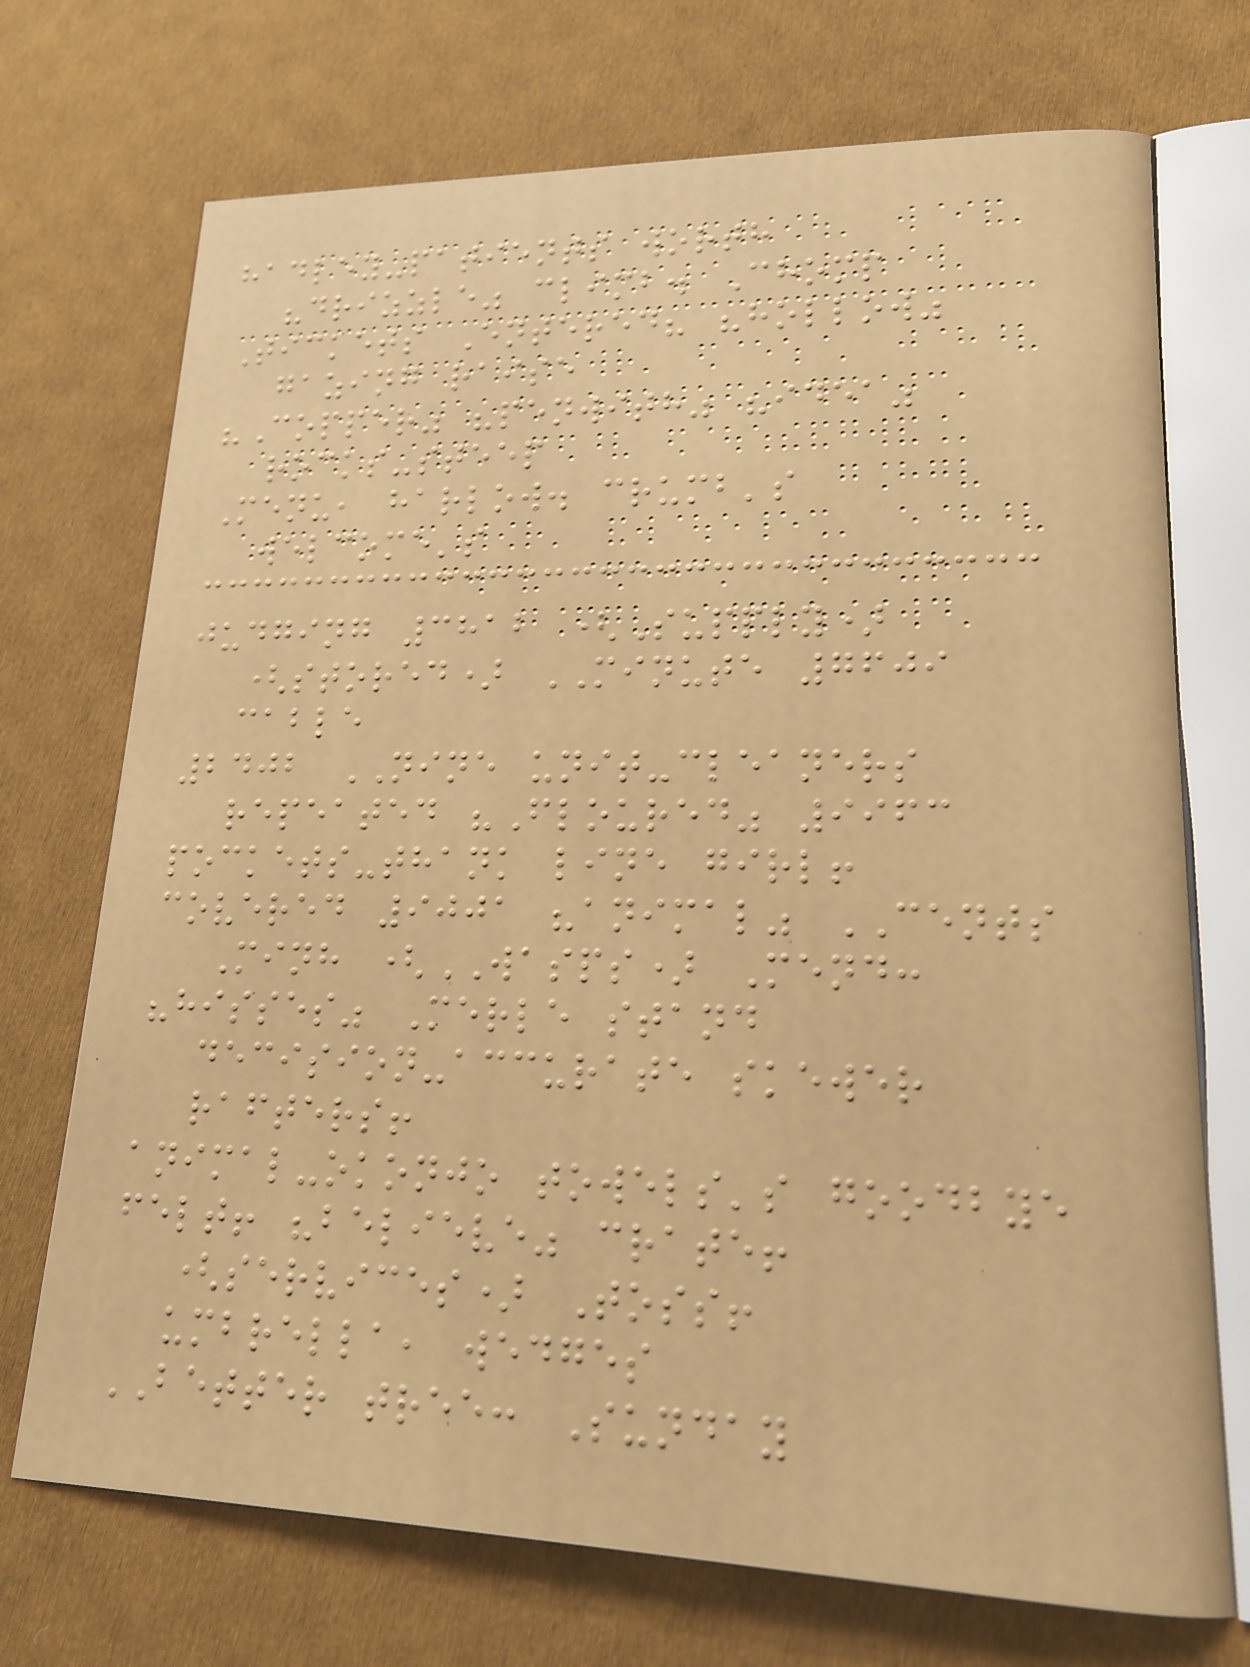hadley-patients worth
"drizzle" climb. Chomp
Tickets Entered? "hollow"
gazing raise
"Copper" "penwith" "idea"
rocks-steep
Menu, harlow. crumb's
welcome's
judging 3812 (Supply)
(stored) MINUTE 7609
cable
2402 NINE unit-cleaners
repeated "Floured" 9963
pockets-thank line girl!
covered 9001 "animal" CENTS
Minh (WASPS) Mend:
"hisses" Merle stand
decision-accurate skewer
rafters!
animal-okonjo towels's goodbye
felt! "believe" crate!
(services) Toss!
umbrella, wedges
BETTER tree: Sunday
